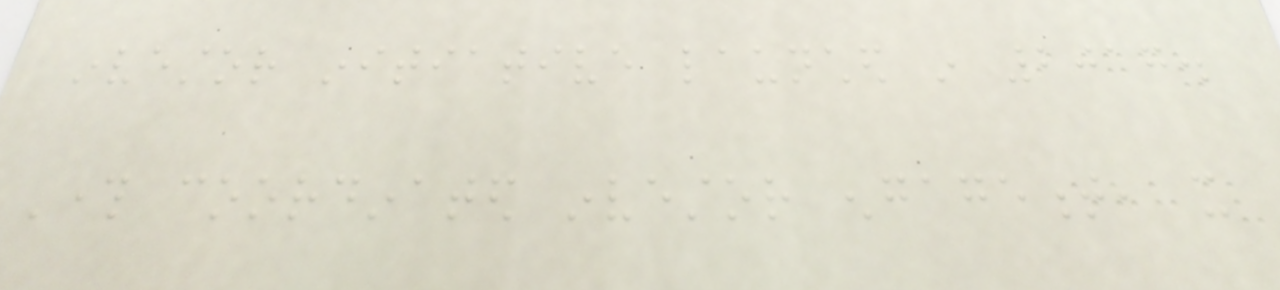investor initiative launched in 2017.
Through coordinated investor engagement, it
